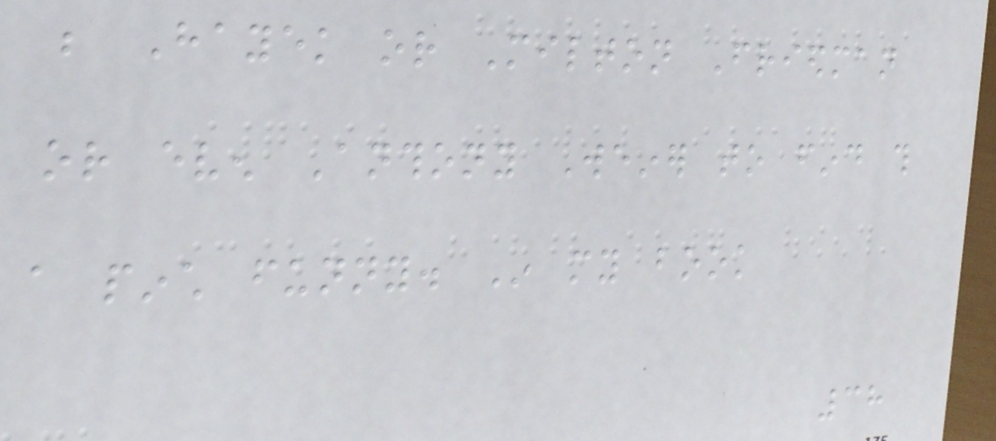be Hayek or Milton Friedman
or even Anthony Weiner to find this
a pinch funny. In my book
38
